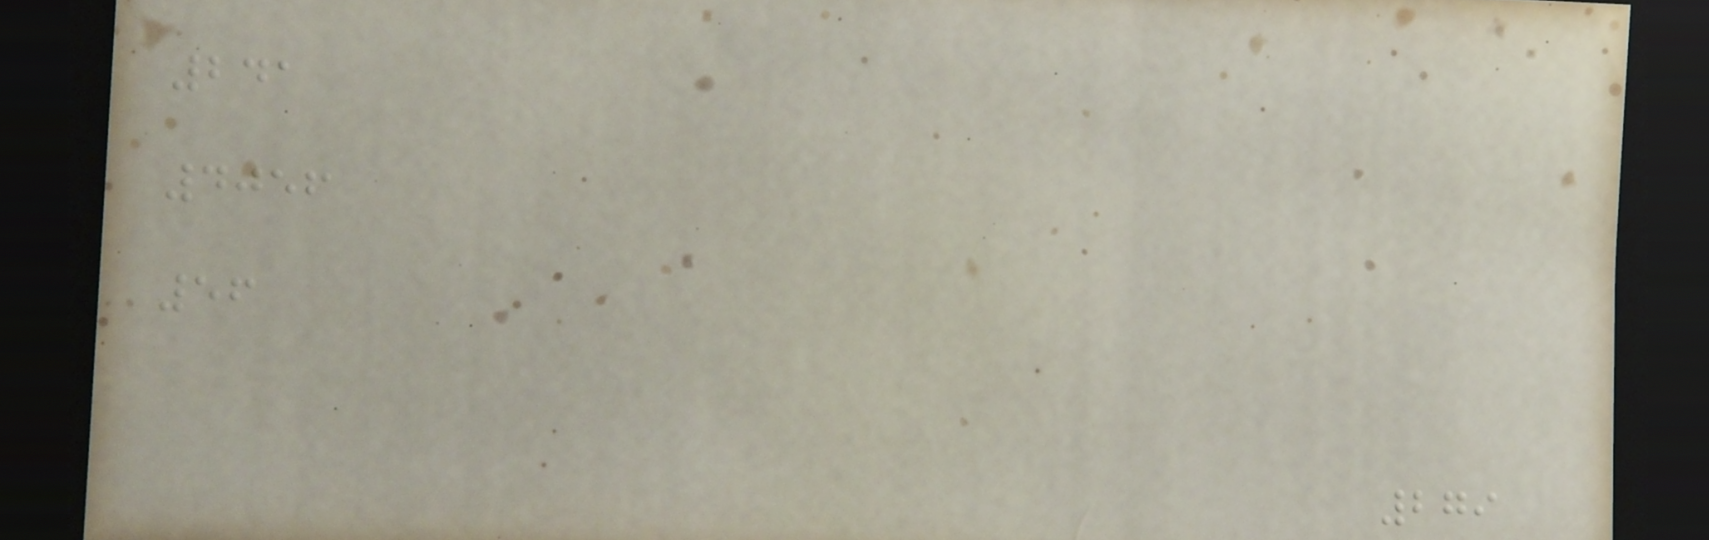241
4056
56
279
